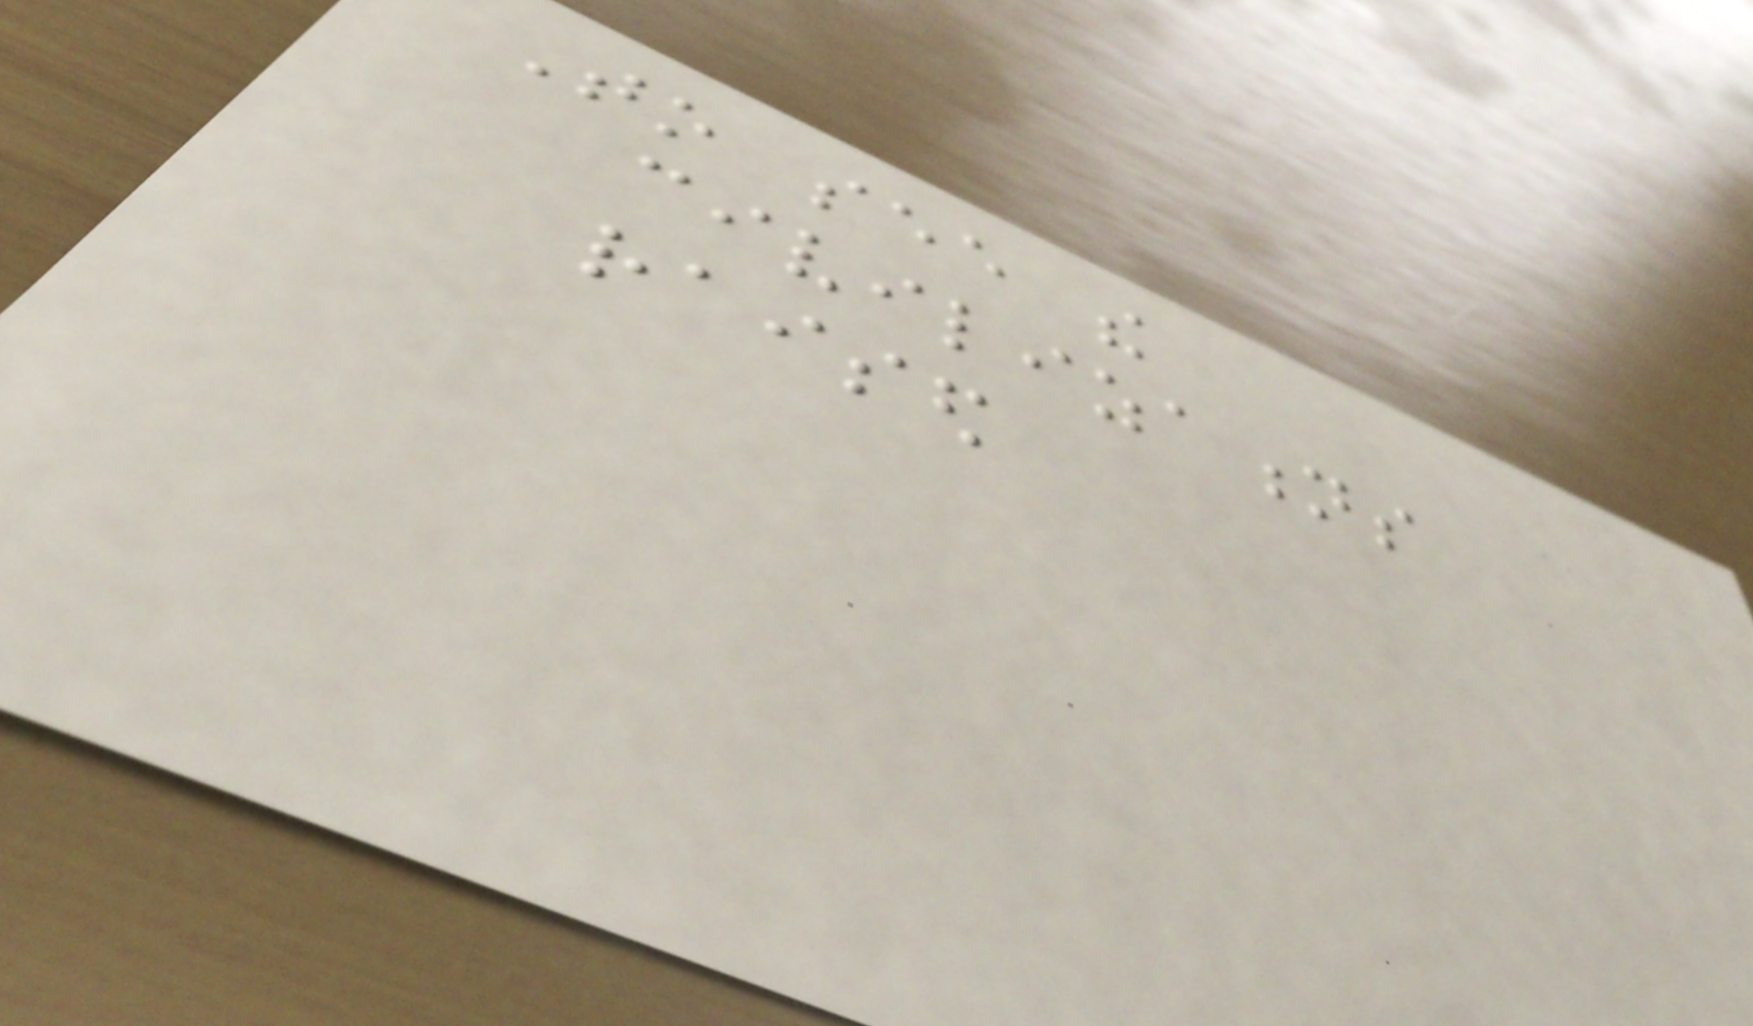To see the
civilizations
raised
